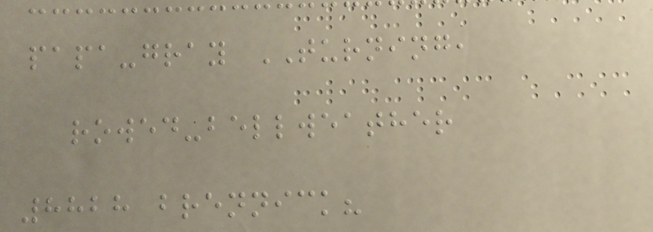papa-gray TURNING,
rowed-bellweather
8828 brennick?
